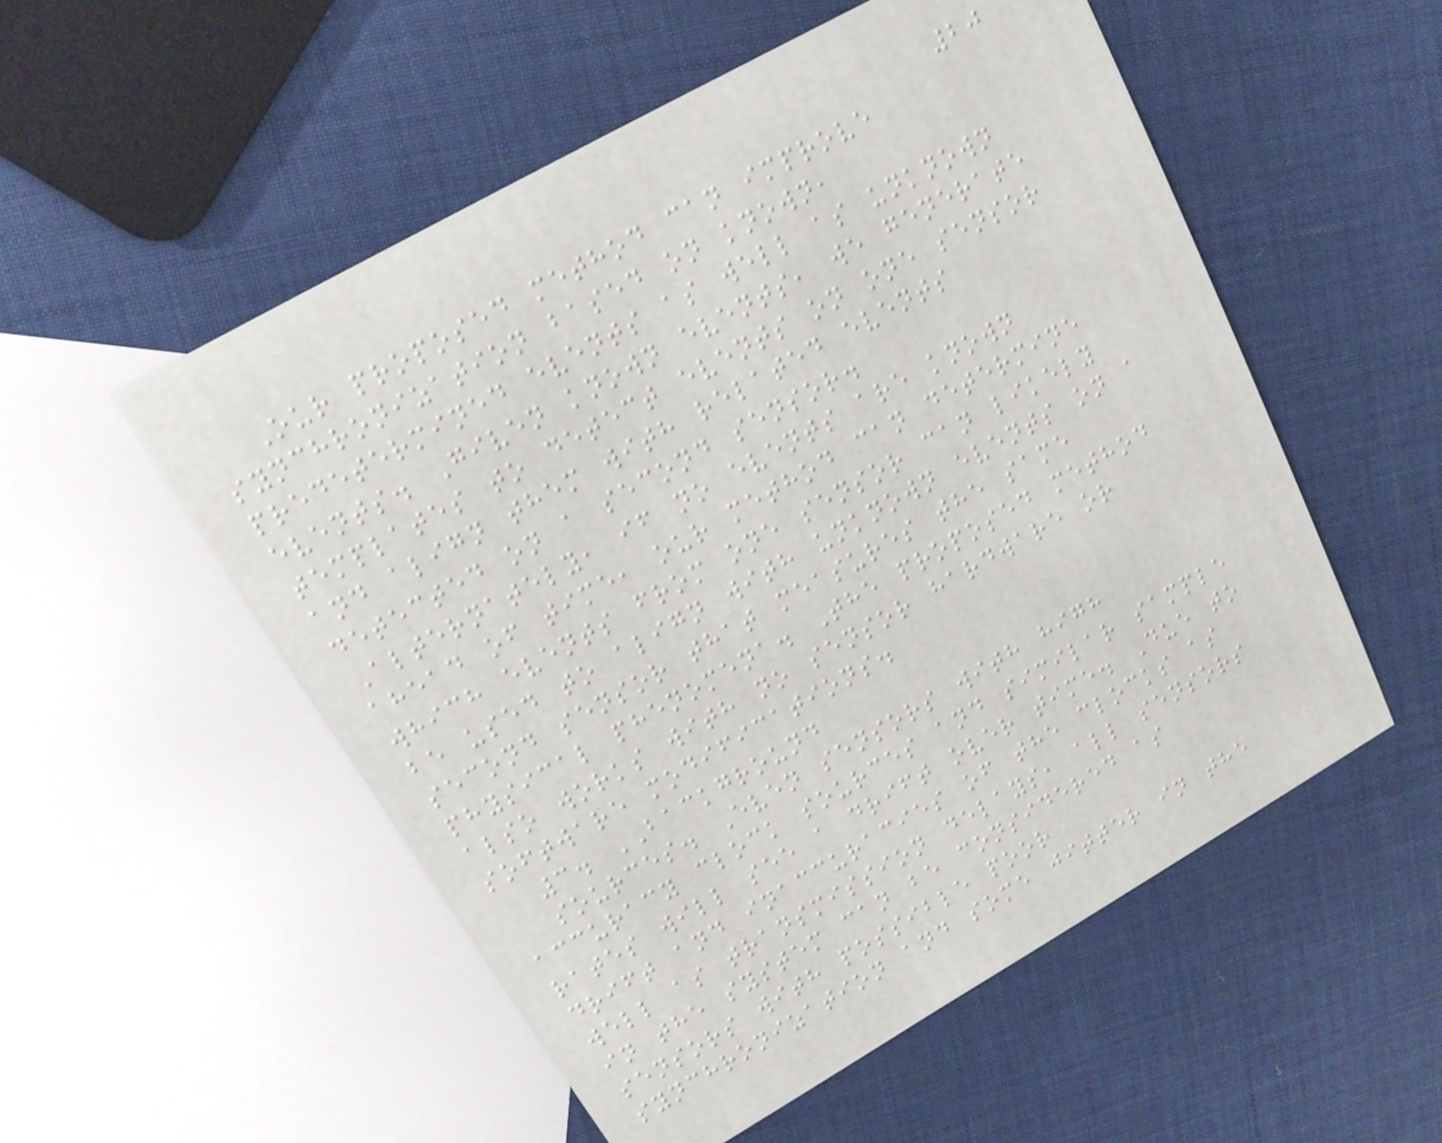20
Our proposed method can improve
synchronization based on known,
predetermined events as well as unknown
events. Given known events, we generate
templates to detect events on one sensor
and align them with related events
detected on a second sensor.
Alternately, if no events are known
ahead of time, our method can determine
which events from one sensor can likely
be used to align with unknown events on a
second sensor that measures the same
physical phenomena. The proposed method
also works with no sensor hardware or
software modifications.
3. BACKGROUND
sources. Even sensors with high
accuracy clock sources and similar sample
rates will see a drift over time. Due to
drift and inaccuracies of the clocks as
well as transmission delays, all sensors
in the system can be considered as
sensors with possible poor
synchronization and some jitter in the
